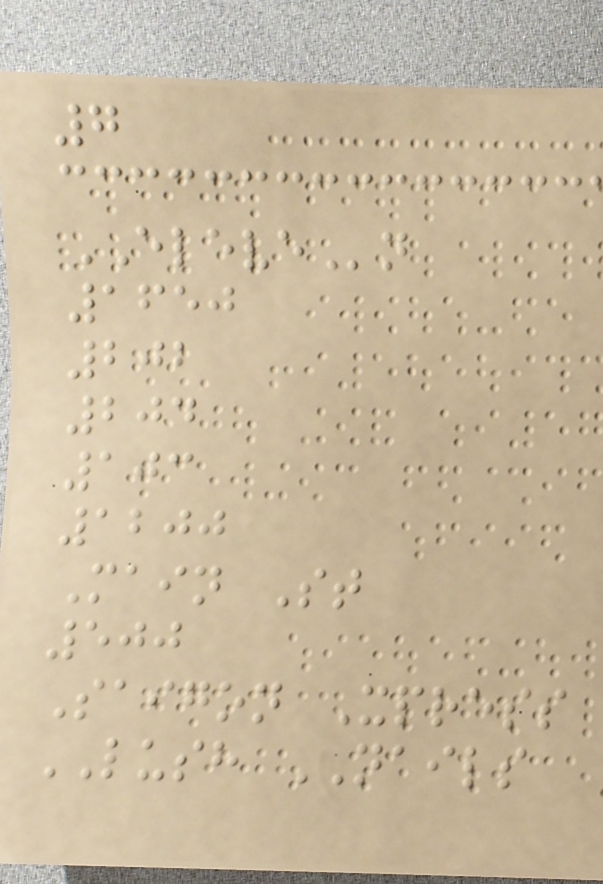7
ELEVEn
1650
202
204
103
1200
Main St
500
Saigon Xpress
LUSH NAILS
